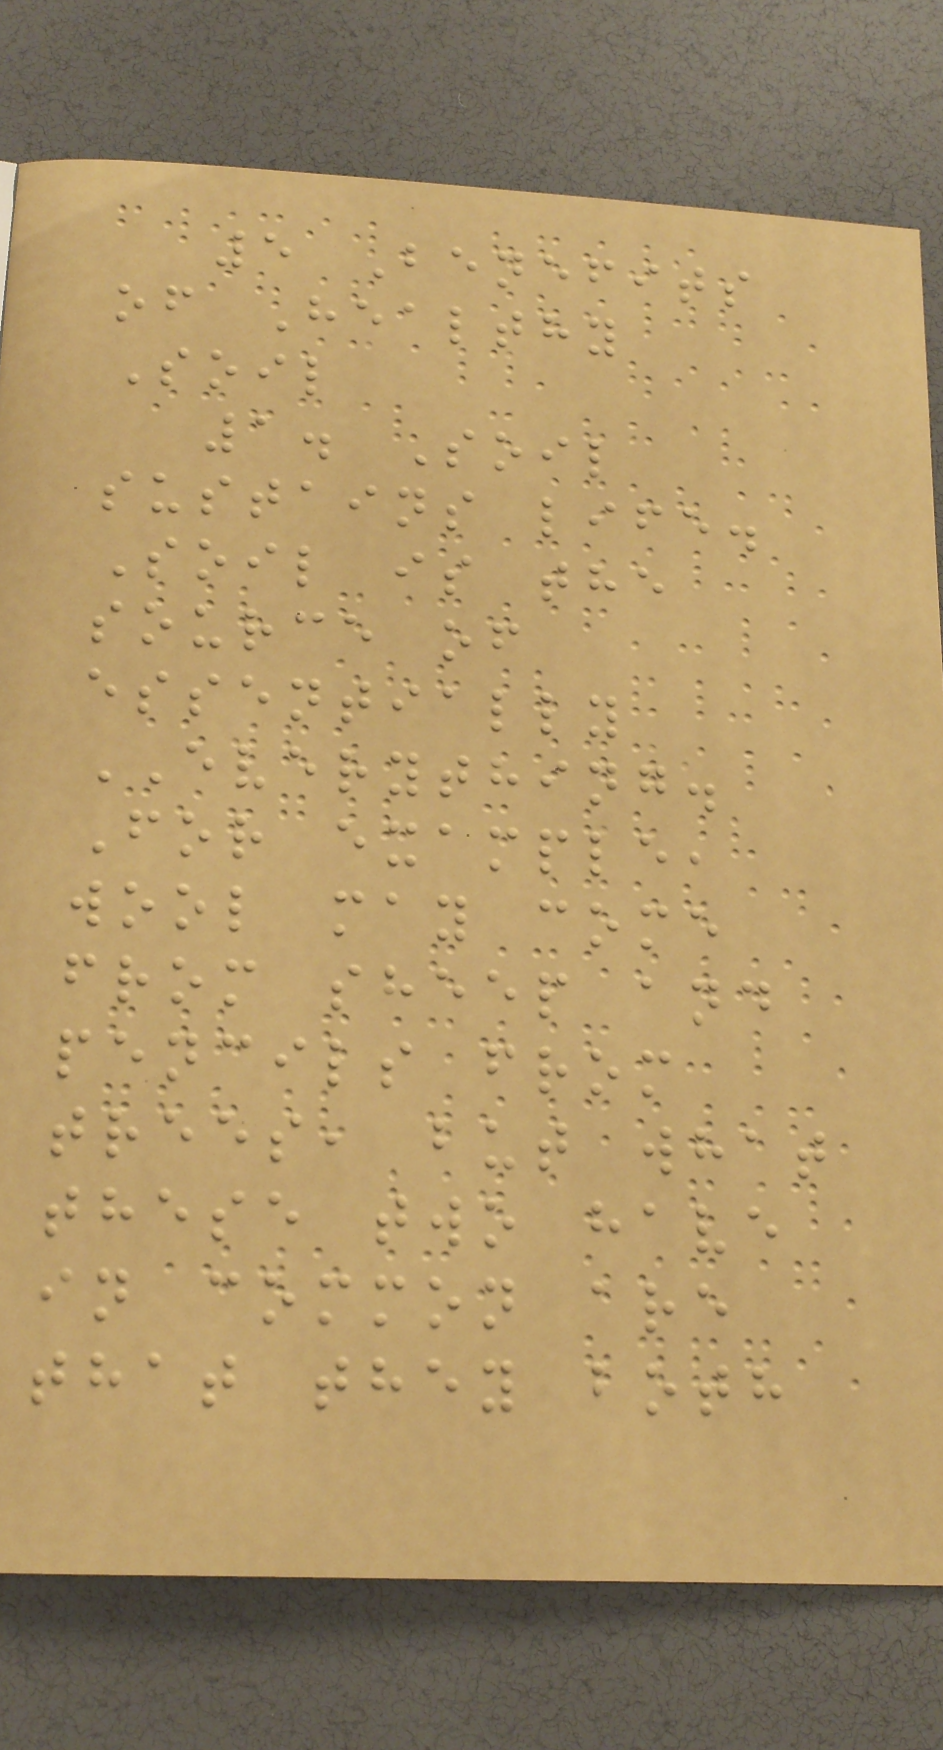5 Benefits
of Healthy
Soil
1. Soil
sustains life.
Soil is the
source of
essentially
EVERYTHING.
For example,
wool may come
from sheep and
pencils from
trees, but what
these two have
in common are
that they both
